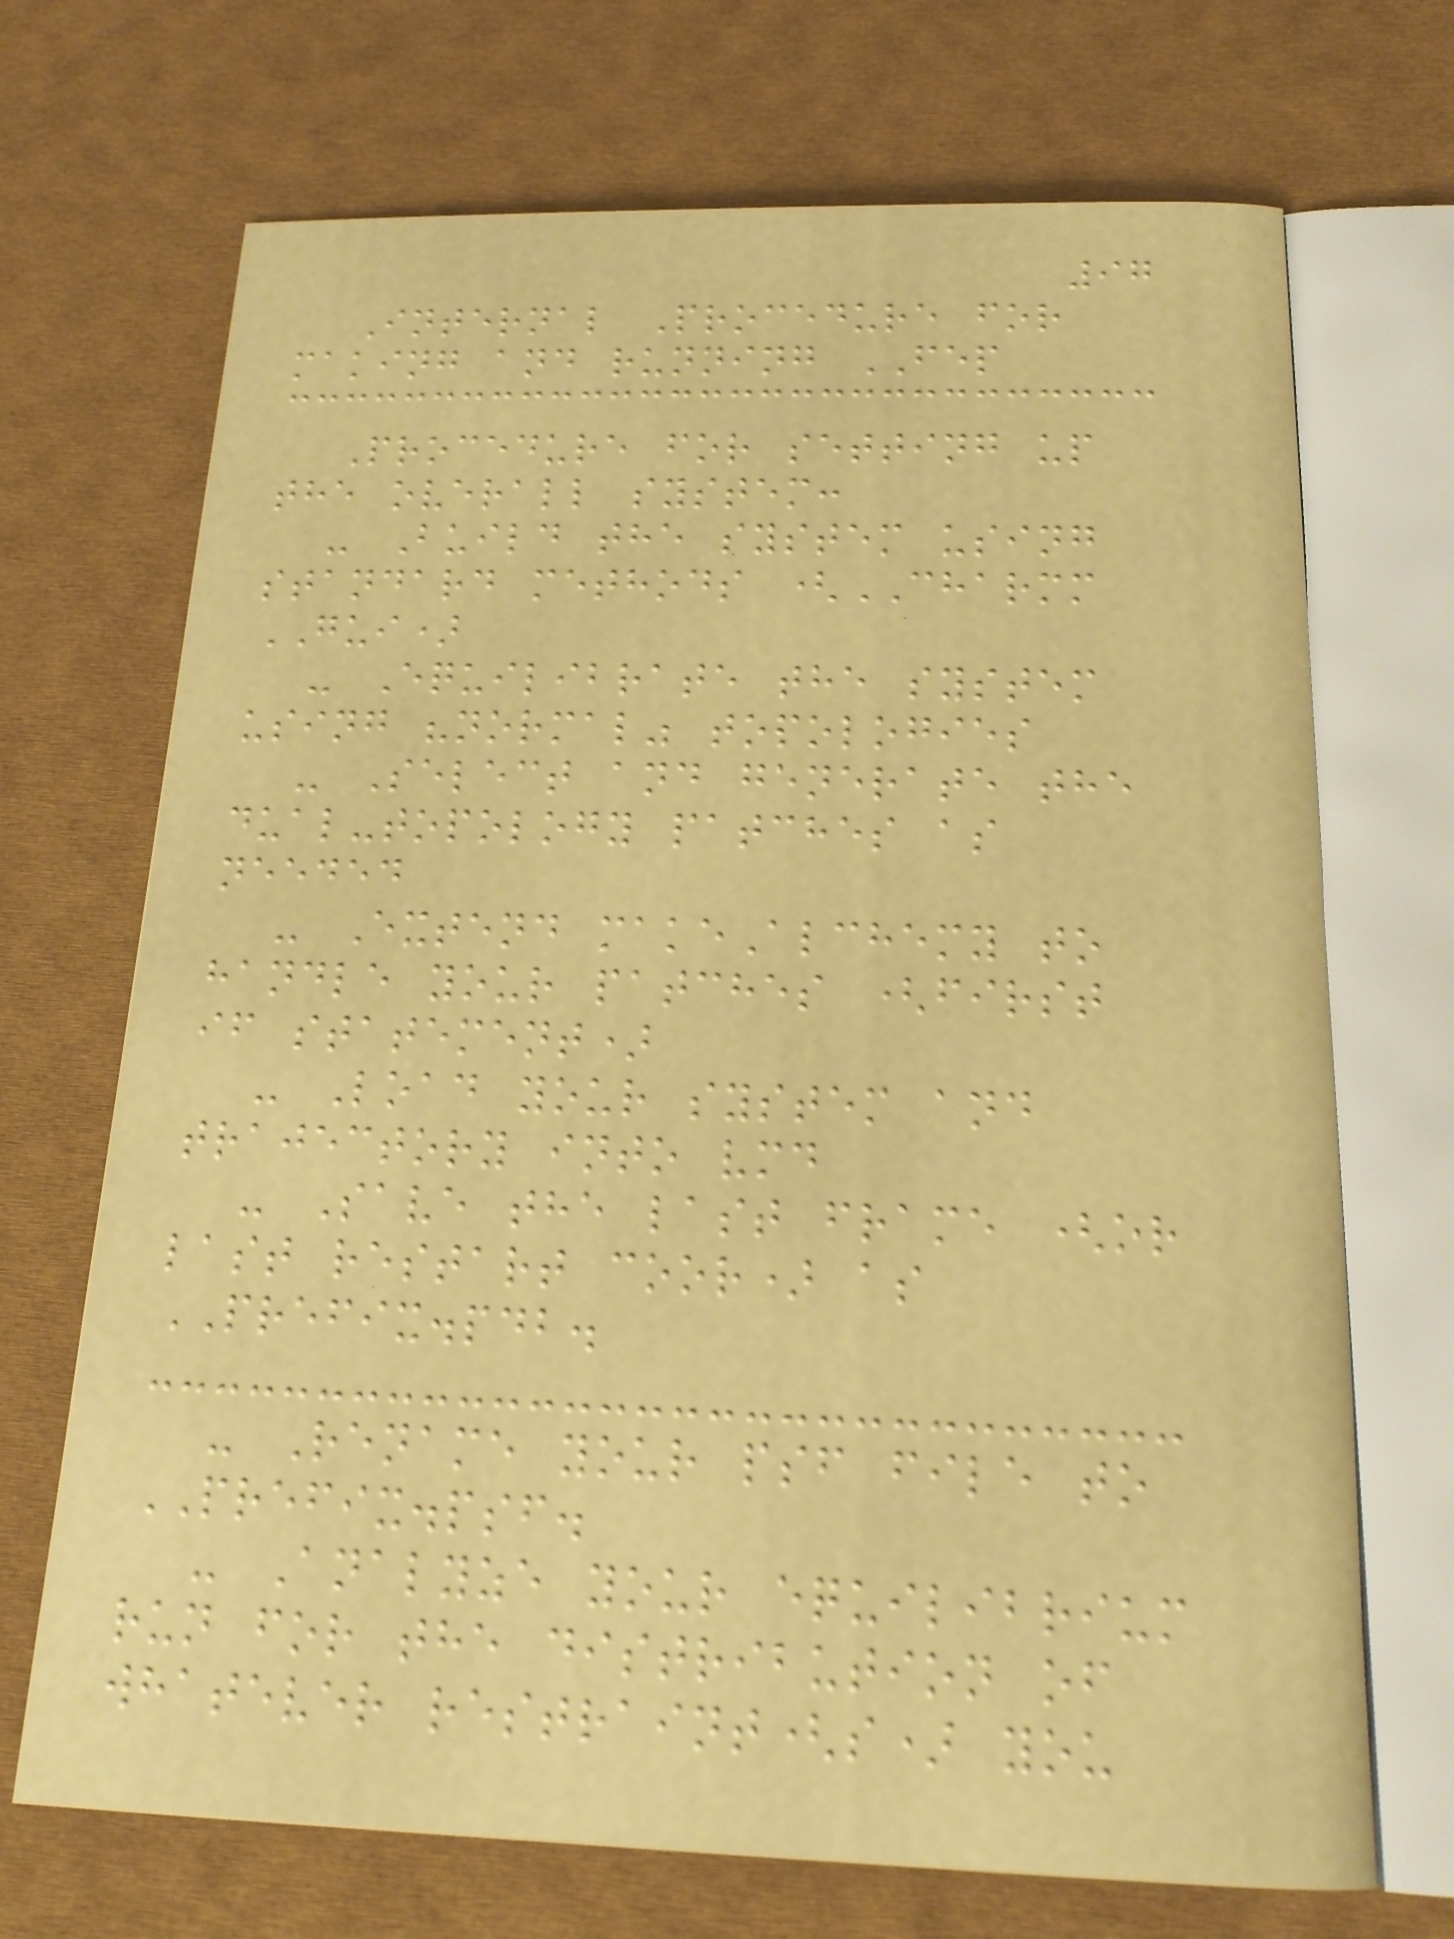97
Internal Procedure for
making and running FEP
Procedure for setting up
the overall system:
- Build the system using
standard methods (CHARMM
GUI)
- Equilibrate the system
using "normal" topologies
- Select and generate the
dual-topology patches as
needed
- Extend makeAlchemy to
handle your patches (first
if statement)
- Load your system and
trajectory into vmd
- Save the last frame (or
last restart coor) as
PREFIX.pdb.
- Rename your psf file to
PREFIX.psf.
- Analyze your equilibrium
run for the distribution of
whatever restraint(s) you
